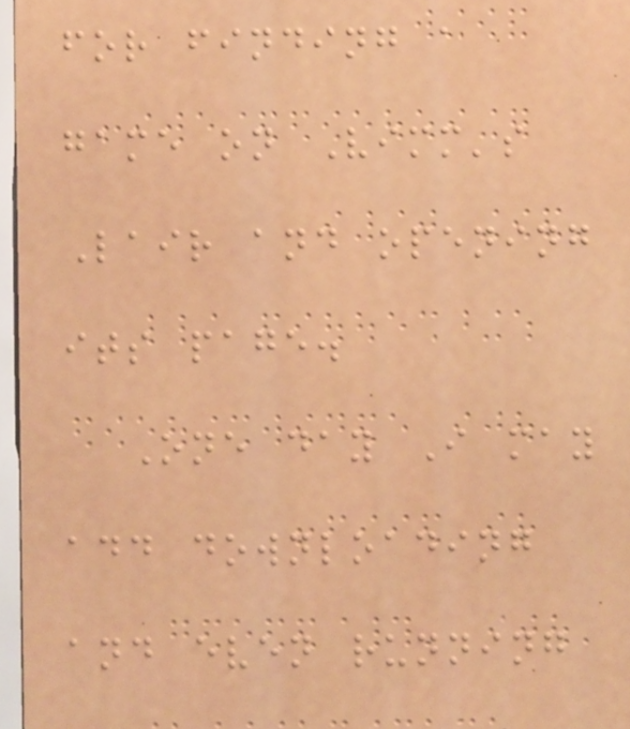for finding a
game on Vimm's
Lair and opening
its page.
One day I may
add downloading
and even running
